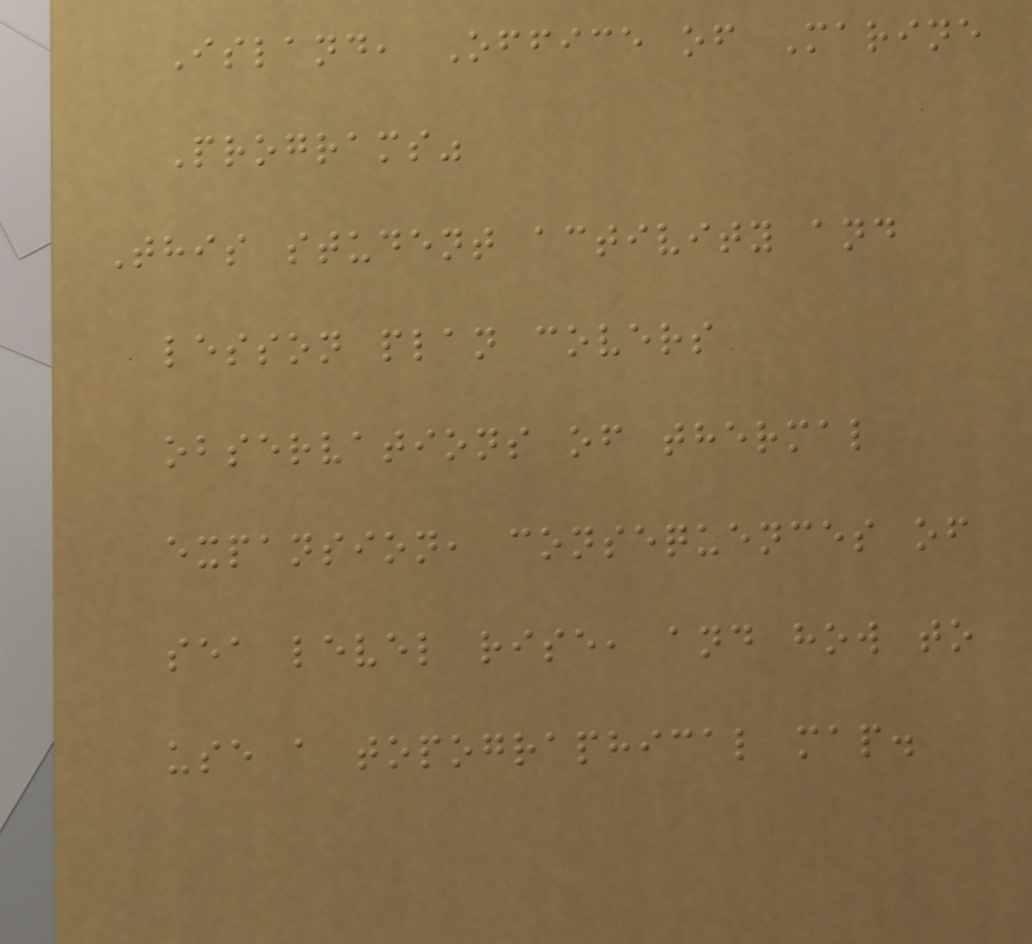Island, Office of Marine
Programs"
This student activity and
lesson plan covers
observations of thermal
expansion, consequences of
sea level rise, and how to
use a topographical map.
